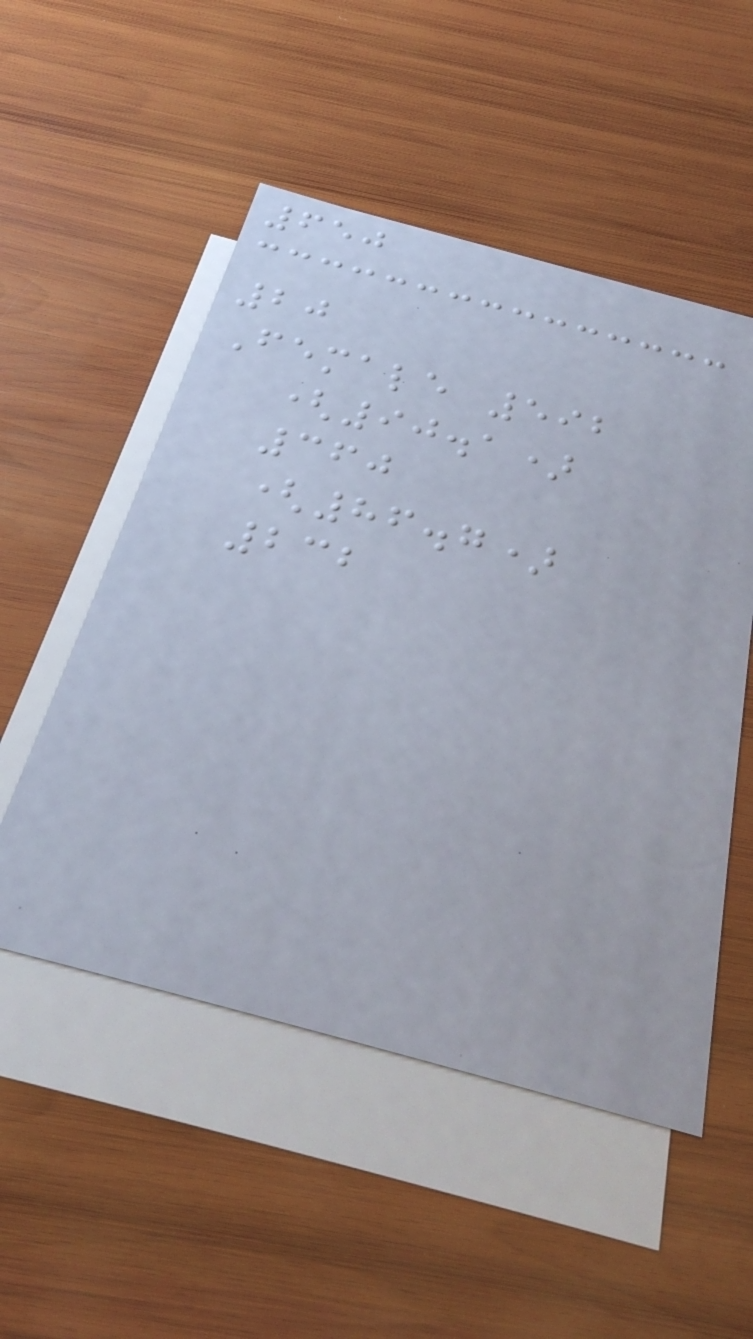650
20
Female 592
(90.1)
360
(86.7)
232
